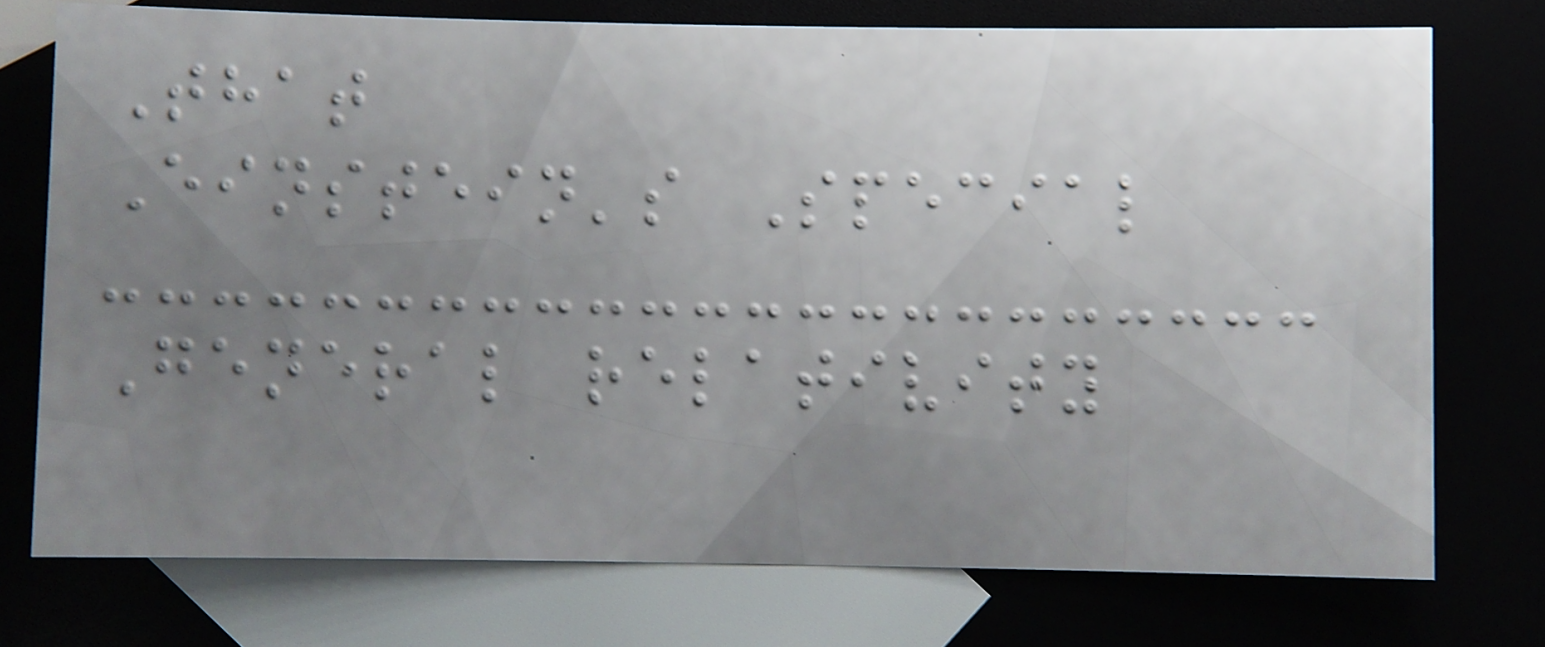That
Einstein's Special
General relativity
